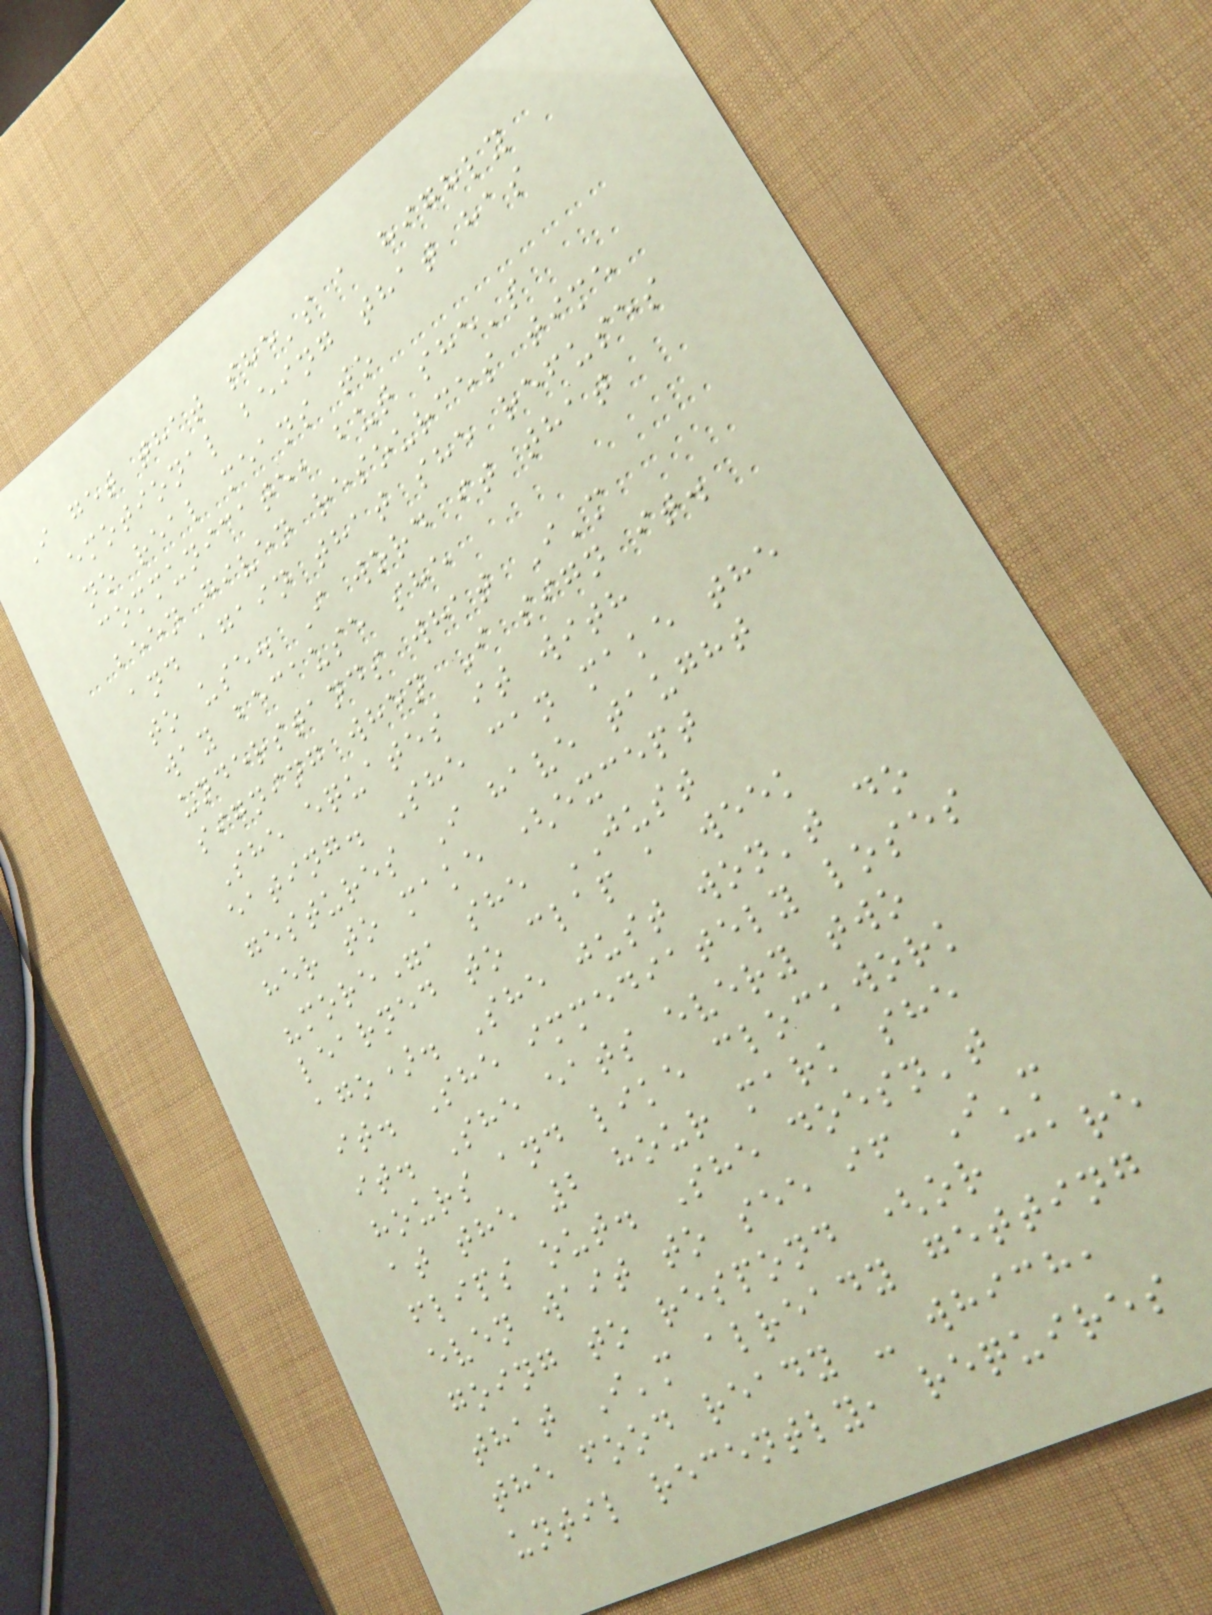I get that she's a highly
emotional being that has
no real means to
communicate, but she's
been given resources time
and again that she refuses
to use. I word it that
way because she
understands what I'm
signing when I sign it.
She equates it with
eating. She can make the
gestures I have taught
her to make (except
"more", she JUST
learned to clap a week
ago). She just won't do
it. She immediately loses
it. She eats every two
hours and like clockwork
at the 2 hour mark she
flips out. She doesn't
even wait to see if I'm
going to respond (or care
that I'm already getting
the food ready - which,
until recently, requires
